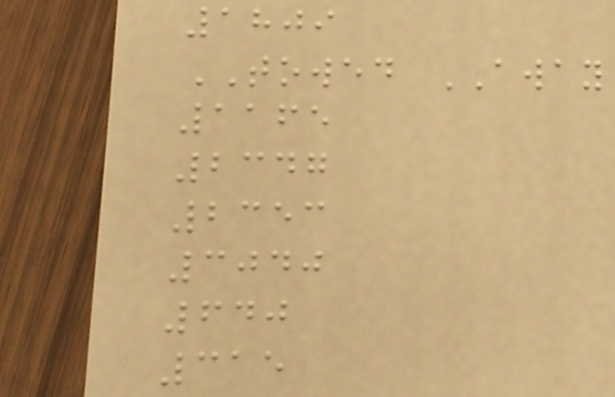1809
TOWED AWAY
1165
2347
2353
3040
640
315
